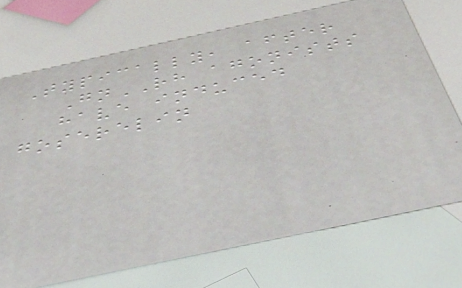Typically, after
GnRH agonists
have induced
goserelin
